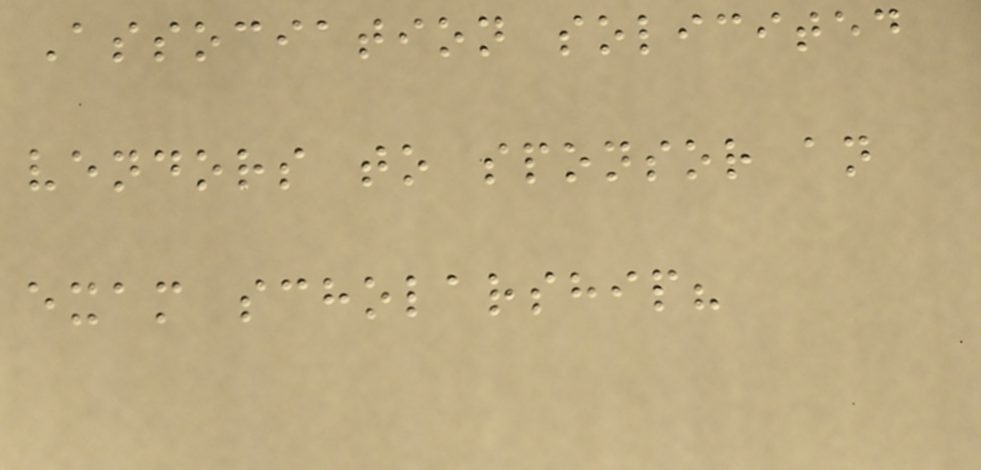Association solicited
vendors to sponsor an
exam scholarship?
